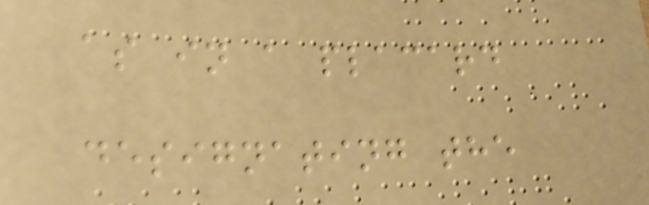as in a placard
designating the
